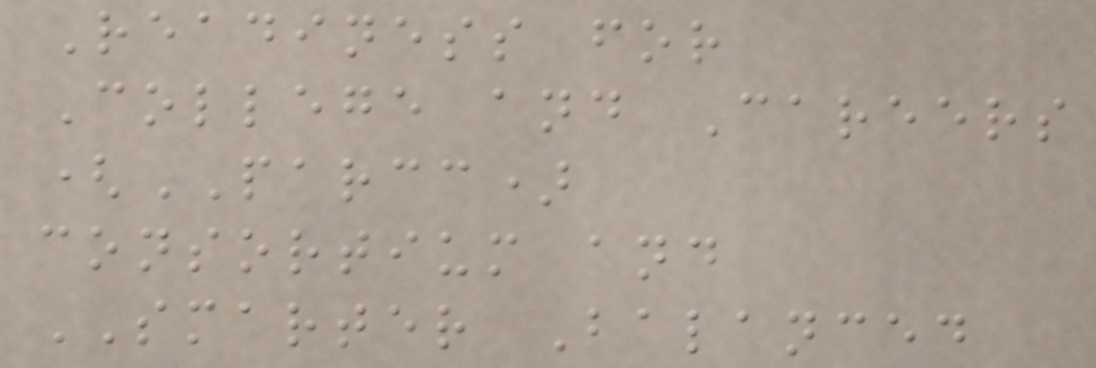Readiness for
College and Careers
(PARCC)
consortium and
SMARTER Balanced
